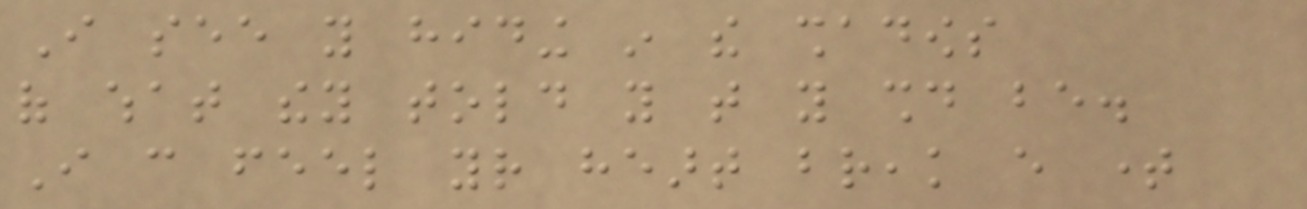I see you hiding in the shadows
of what they told you that you should be.
I can feel your heart break every time
